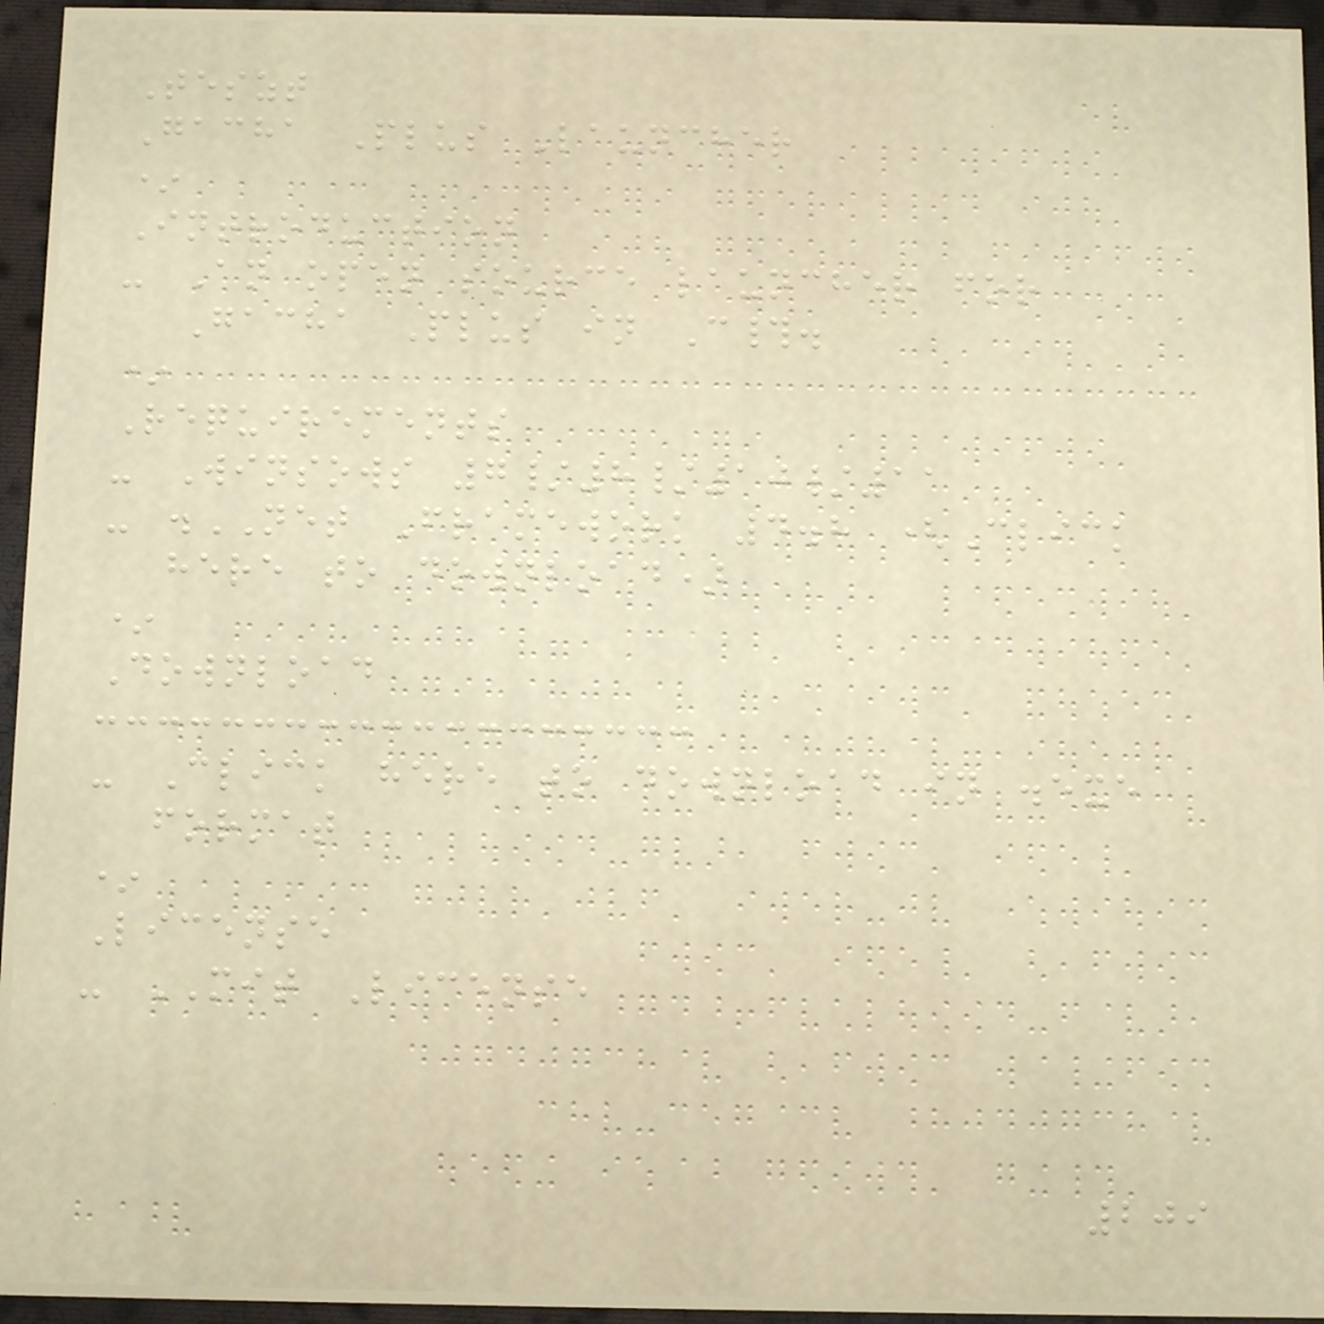Teszt
Gacha Plus Launcher
*
Introduction
- An open source launcher for
Gacha Plus in C#.
*
Requirements
- Winsows 7/8/10/11
- .NET Framework 4.8 (Click
here to download)
*
Download
- Click here to download in .exe
format
*
License
- MIT License
209
